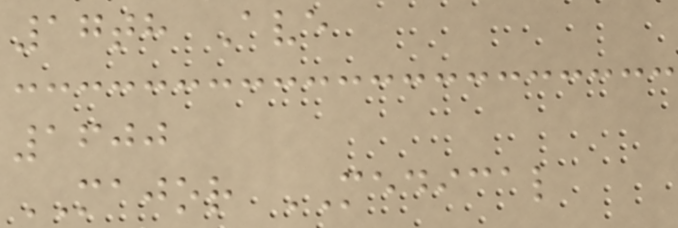17th Ave
1600
MAJOR MEDICAL
